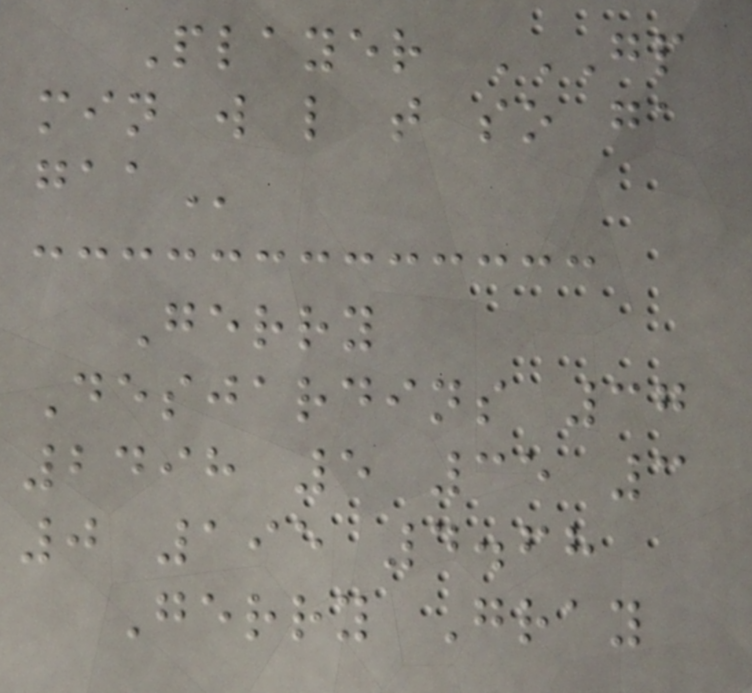Player GP
MIN W L T SO GA
GAA
Gerry
Desjardins 37
2498 5 35 3
0 195 4.68
Gerry Gray
